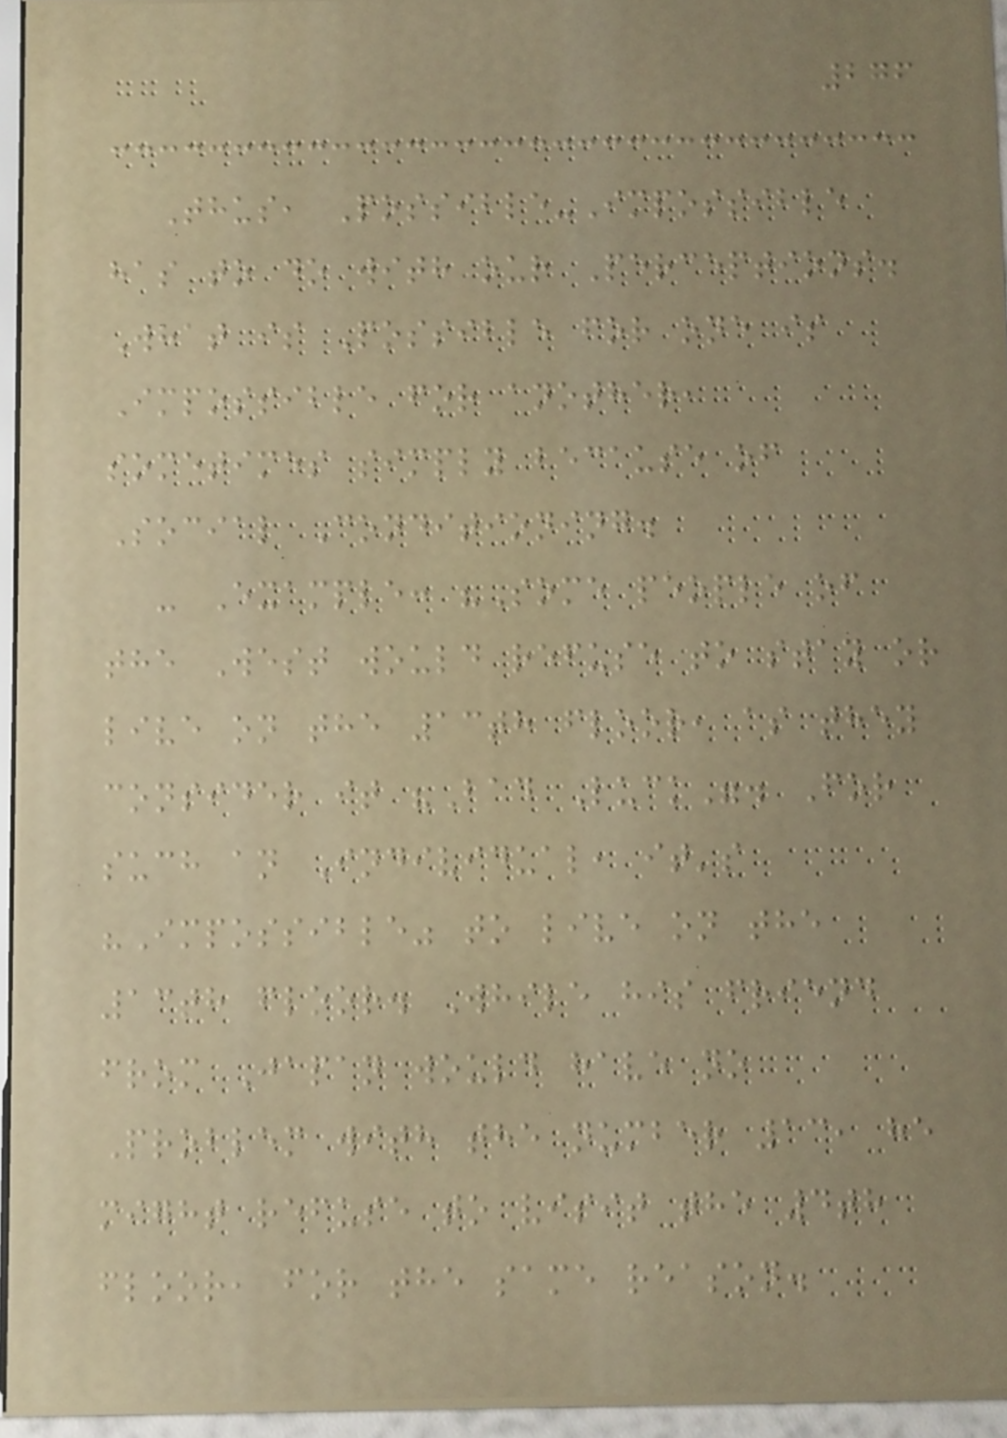276
Thus, Possible-Impossible
has to do with our Perceptions.
What is Possible for one is
Impossible for another,
sometimes simply because of
Social Conditioning.
- Example: "Some people of
the West would refuse to stay or
live on the 13th floor, as they
consider it "Bad Luck". For
such an Individual, it's
"Impossible" to live on the
13th floor. While his friend
from Japan would have no
Problem with the number 13, he
might refuse to visit the 4th
floor, for the same reason.
